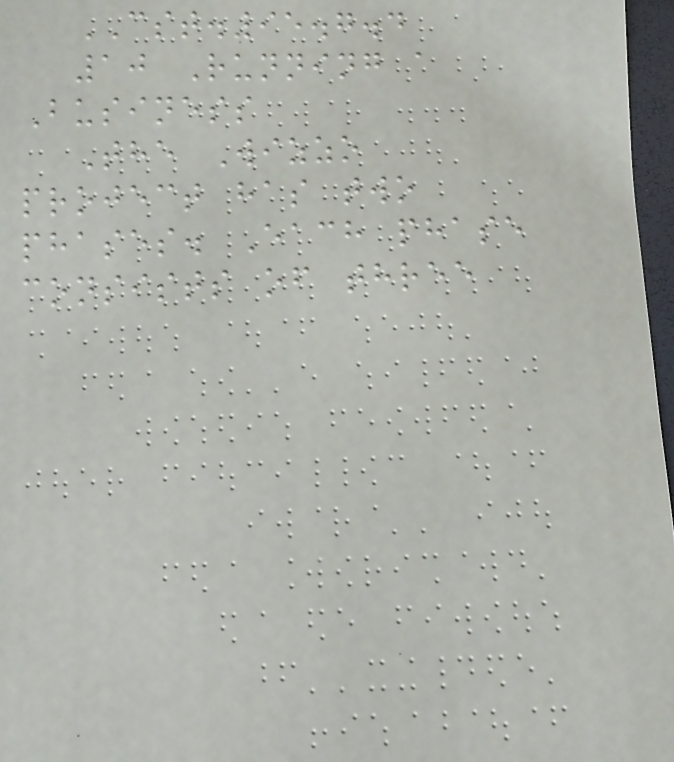CST.95.7.4
10 Running a
Business
The Wizzo
project has two
phases. Each phase
consists of three
